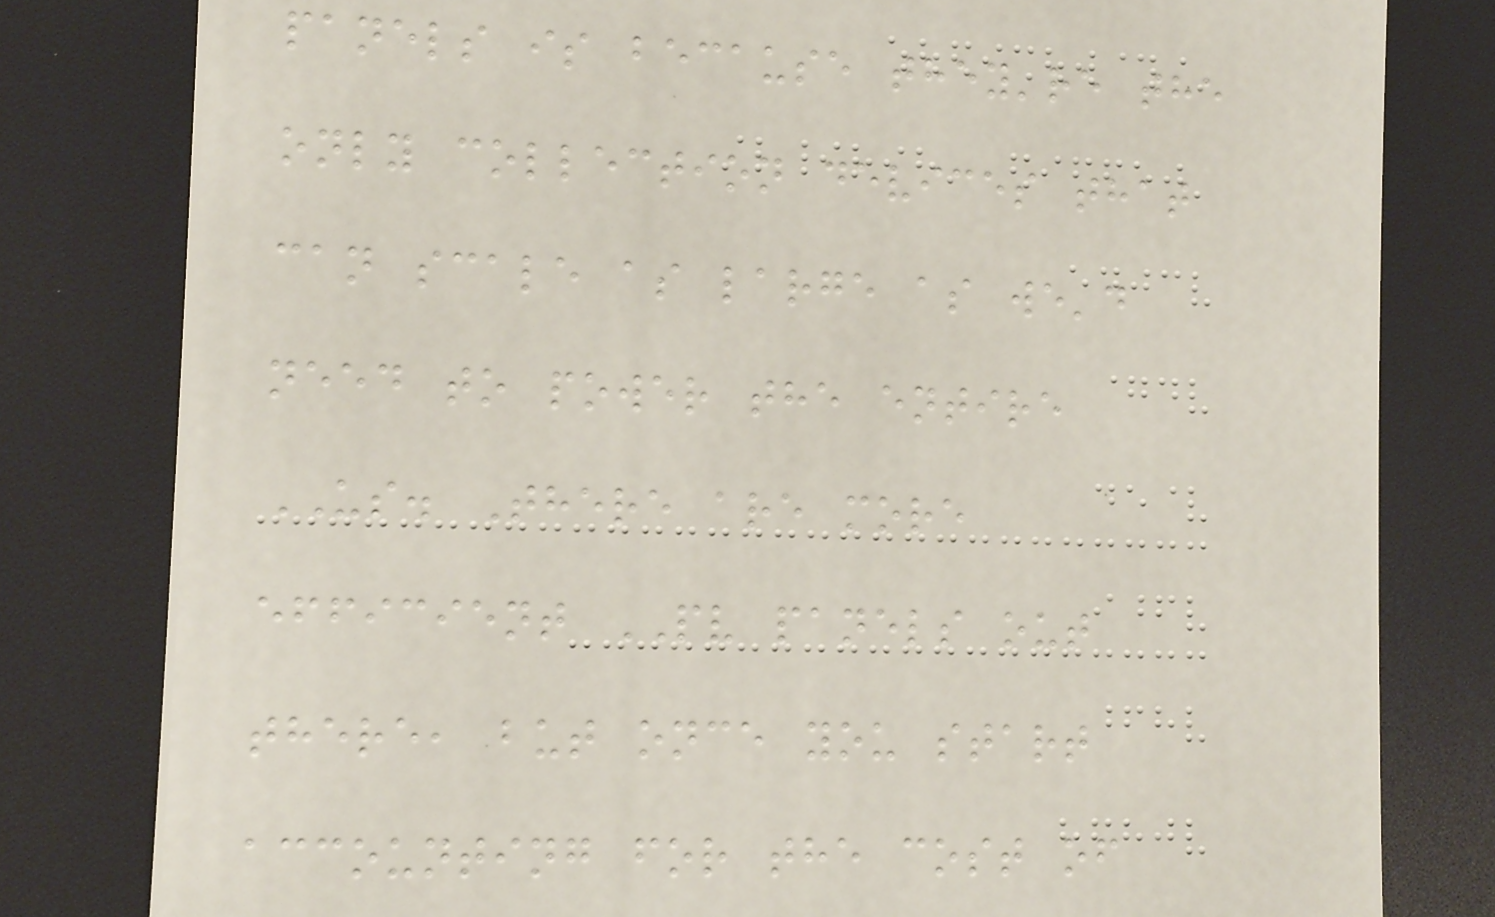panels is because they're the
only collection devices that
can scale as large as we'd
need to power the entire
US. There are more
efficient PV panels out
there, but once you start
accounting for the cost of
